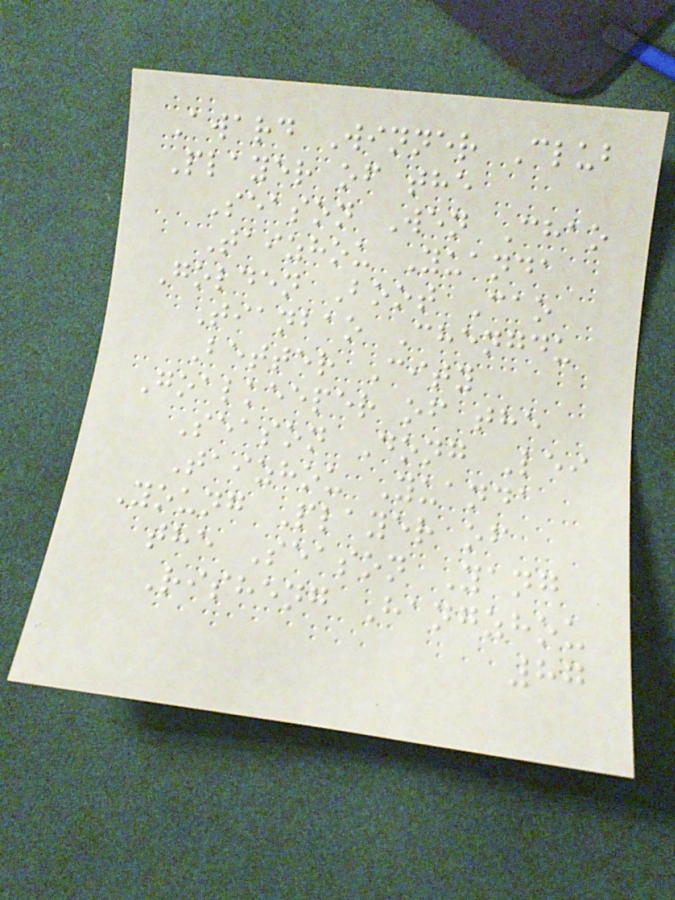Award Winner Club
Player of the
Season Wen Chao
Taizhou Yuanda
Golden Boot Cao
Tianbao Chengdu
Better City
Goalkeeper of the
Season Dong Lei
Taizhou Yuanda
Young Player of
the Season Yang
Risheng Hangzhou
87
